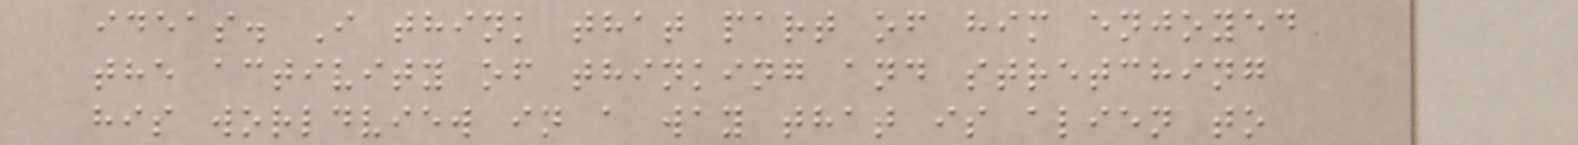ideas. I think that part of him enjoyed
the activity of thinking and stretching
his worldview in a way that is alien to
